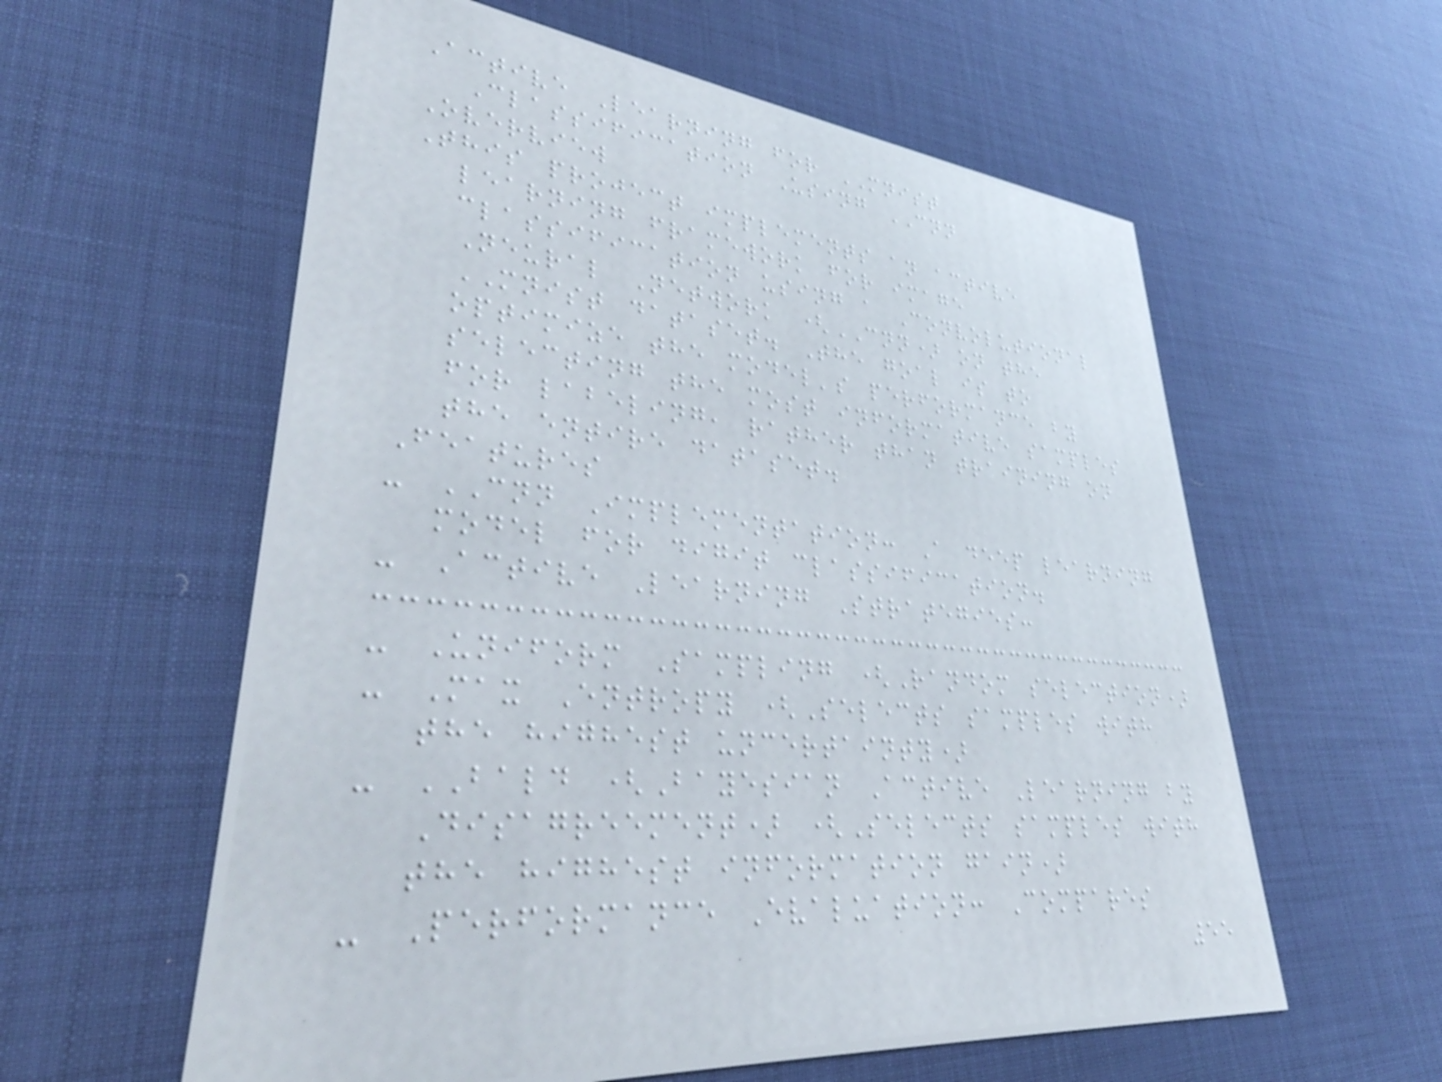Active Learning for MNIST
Classification Using CNN
Overview
This project implements an active
learning framework for image
classification using a Convolutional
Neural Network (CNN) on the
MNIST dataset. The goal is to
optimize the model's performance by
selecting the most informative samples
for labeling, rather than training on
the entire dataset.
Features
- CNN Implementation: A deep learning
model for digit classification.
- Active Learning Strategies:
- Uniform Sampling (Random selection)
- Max Entropy (Selects samples with
the highest uncertainty)
- BALD (Bayesian Active Learning by
Disagreement) (Selects samples with
the highest information gain)
- Performance Evaluation: Compares
55
